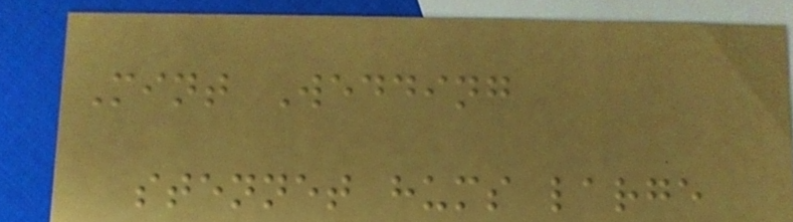Mint Wedding
stennet hums large
